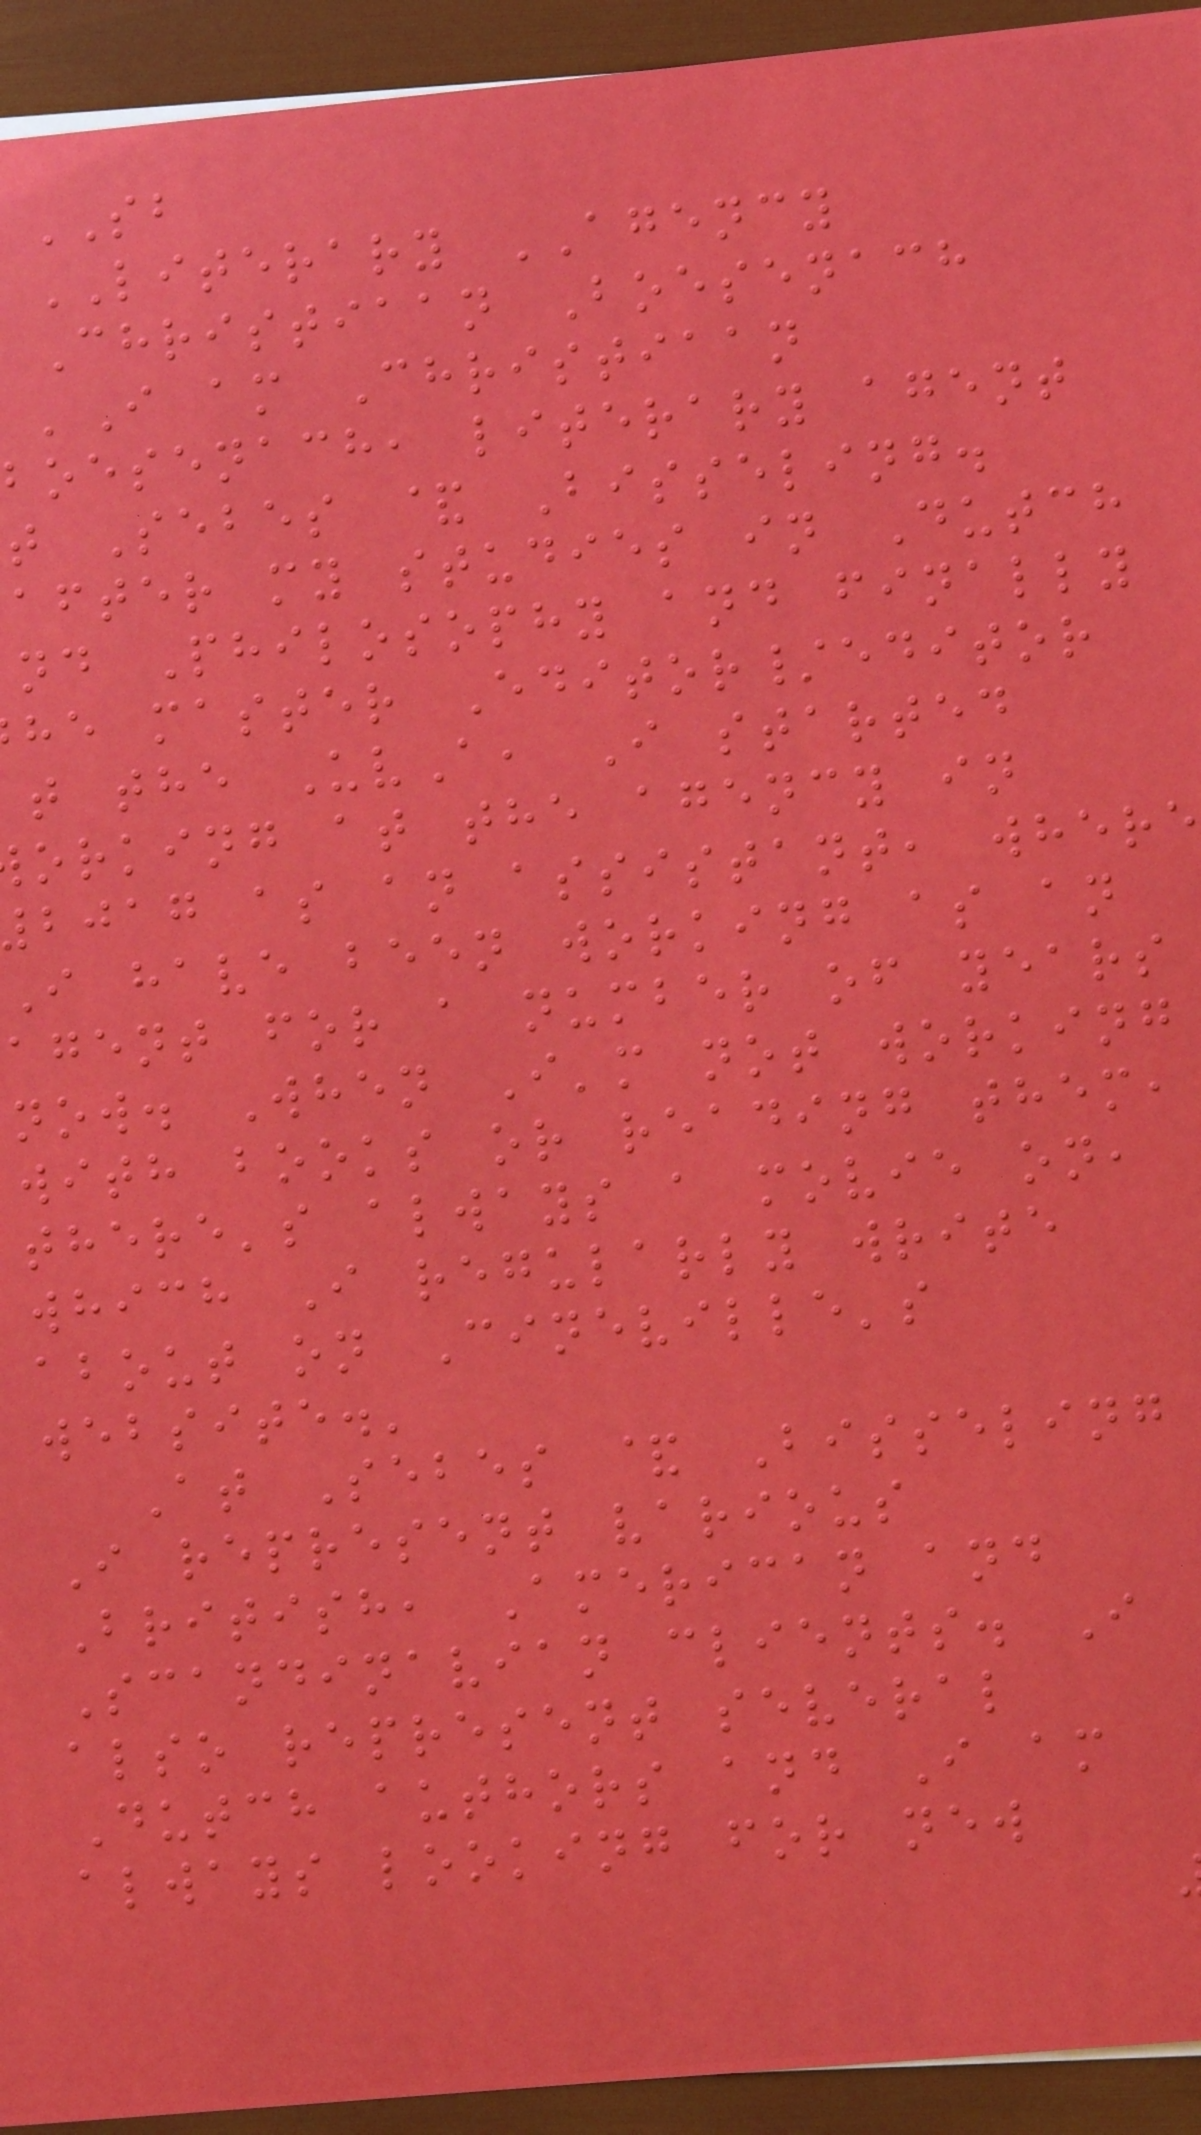SB
LITERARY AGENCY
Christiaan Boesenach
'I am Christiaan
boesenach, literary agent
t Sebes & Bisseling.
after my studies in Dutch
nd Philosophy and finally
he master Editor/editor
t the UvA, I started
orking at the agency in
bjag as an assistant, where
I have been working as an
agent for a number of years
now. When I'm not working
with books or reading them,
there's always a movie on,
which I regularly write
about on Cineville's
website.'
At Sebes & Bisseling
I represent various
British, American and
Scandinavian clients. I
also represent several
Dutch authors and I am
always looking for new
